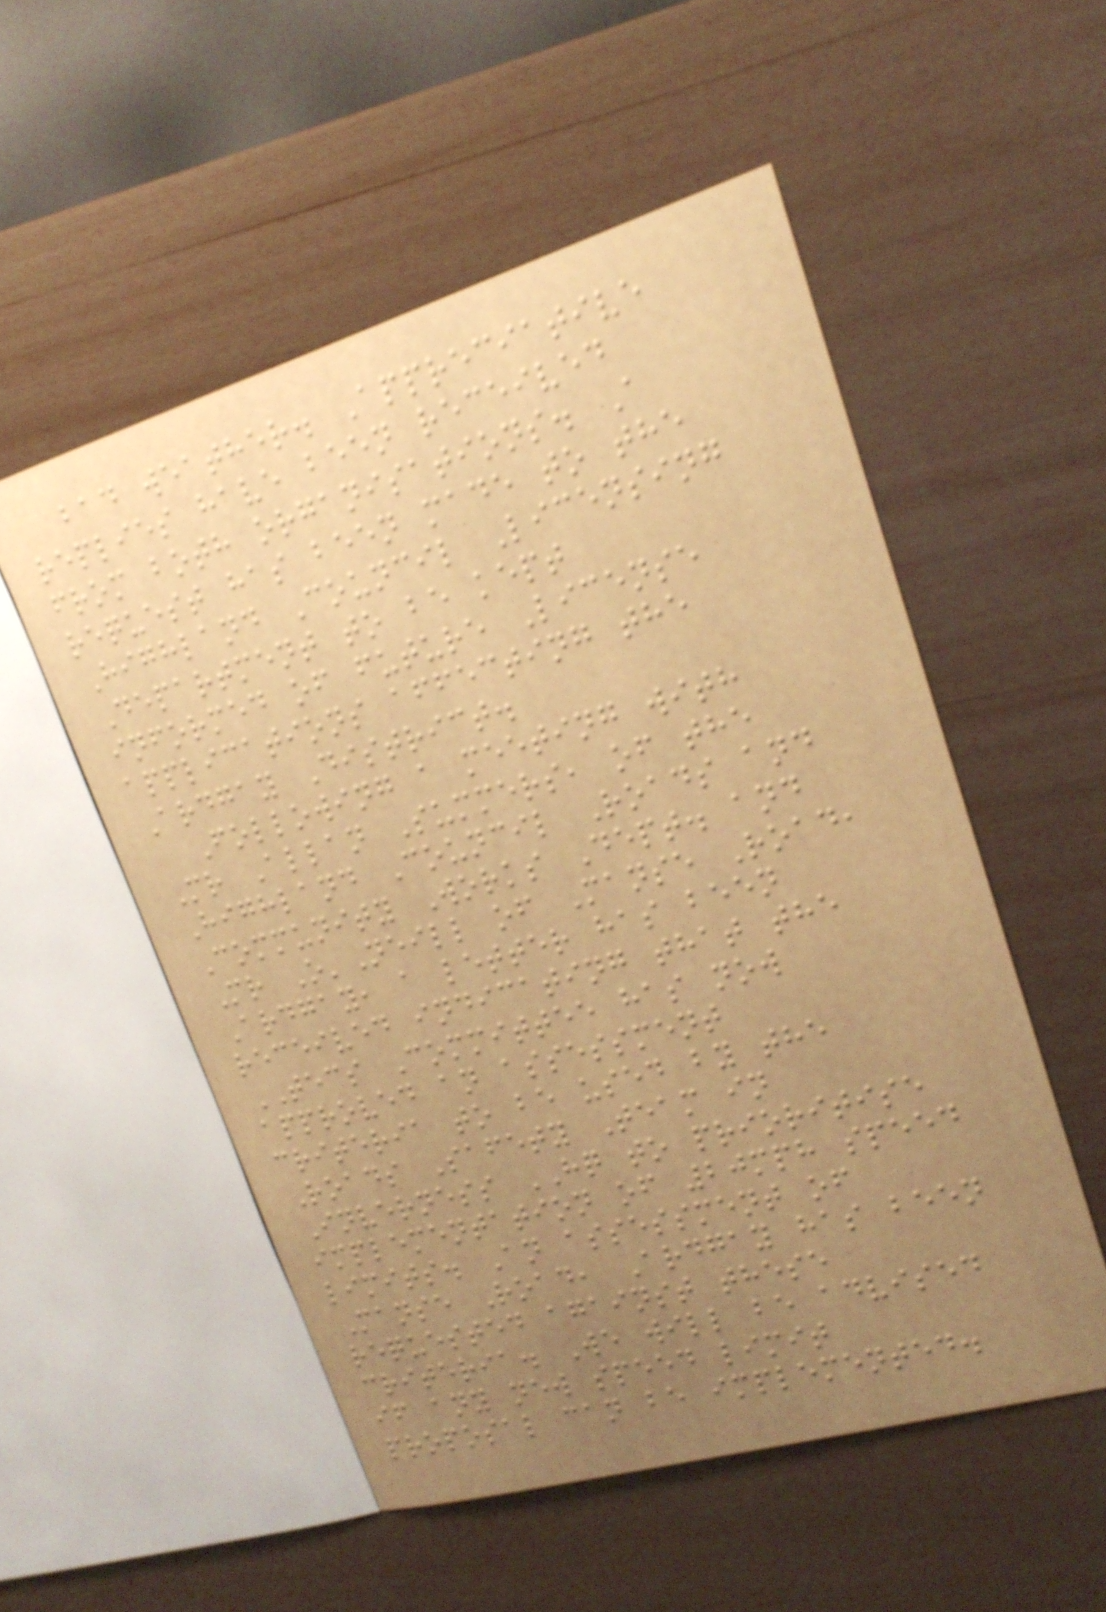bad weather. Appreciative
replies have been received
from both organisations. A
request has been made to the
Highland Council Licensing
Department to be kept
informed of future License
applications affecting the
Ardgay District.
Following a meeting with
Mr Allan Summers, of the
Highland Council Roads and
Community Works Dept. and
Mr O'Neill of Manse Road,
Ardgay, a letter has been
received indicating that the
TECS Committee has now
approved an assessment
criteria to be used by the
Roads Safety Team in
Inverness HQ to prioritise
implementation of 20mph speed
limits. An assessment of
Manse Road, Ardgay has been
requested against these
criteria. We will be advised
if any new speed limit
proposal can be implemented.
